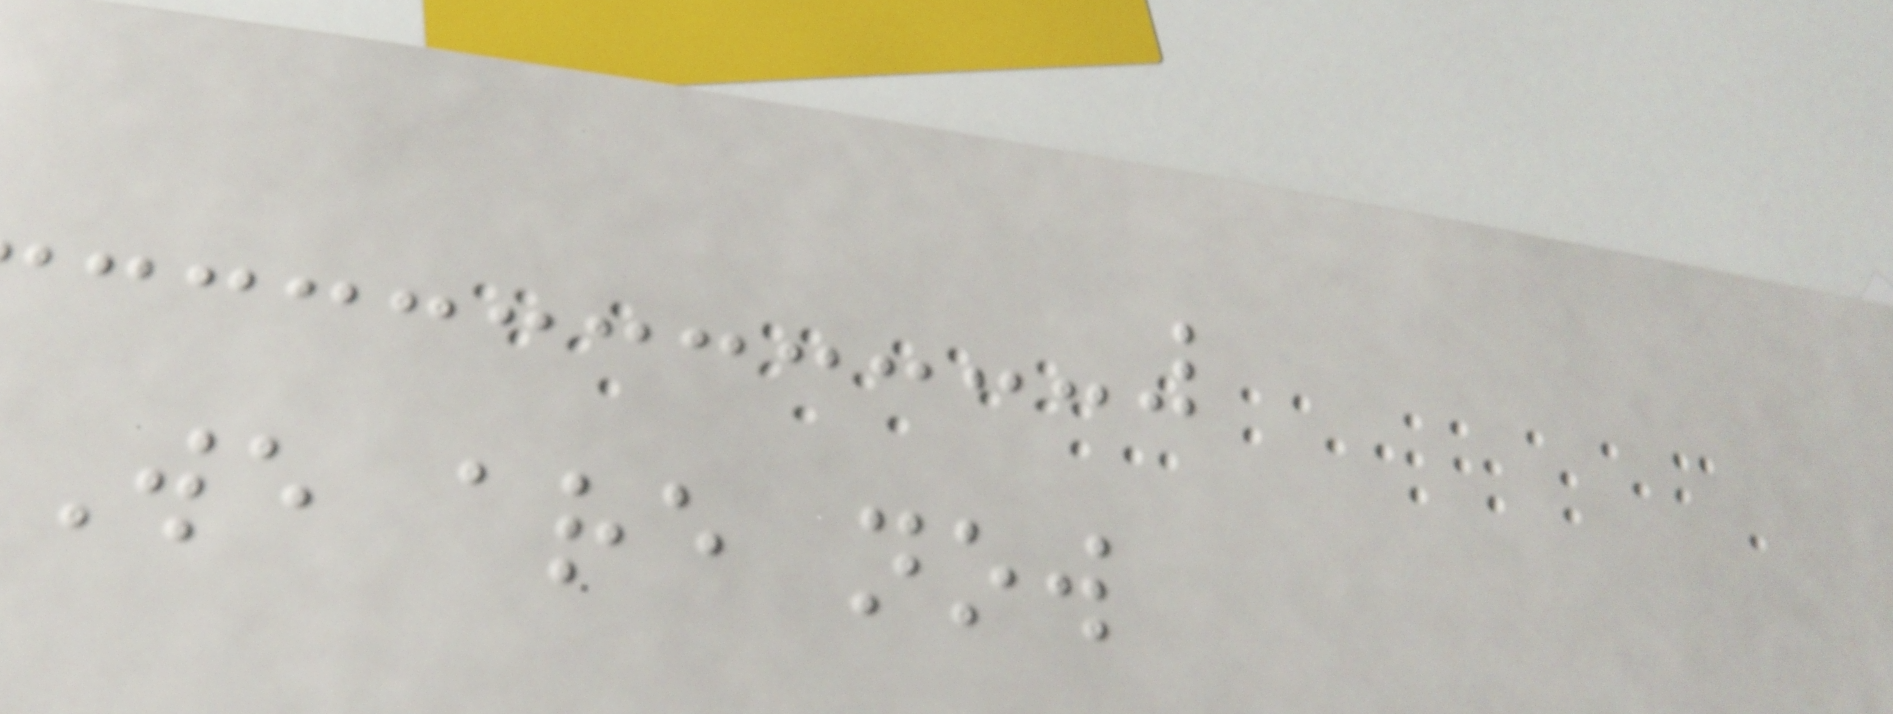We are now
